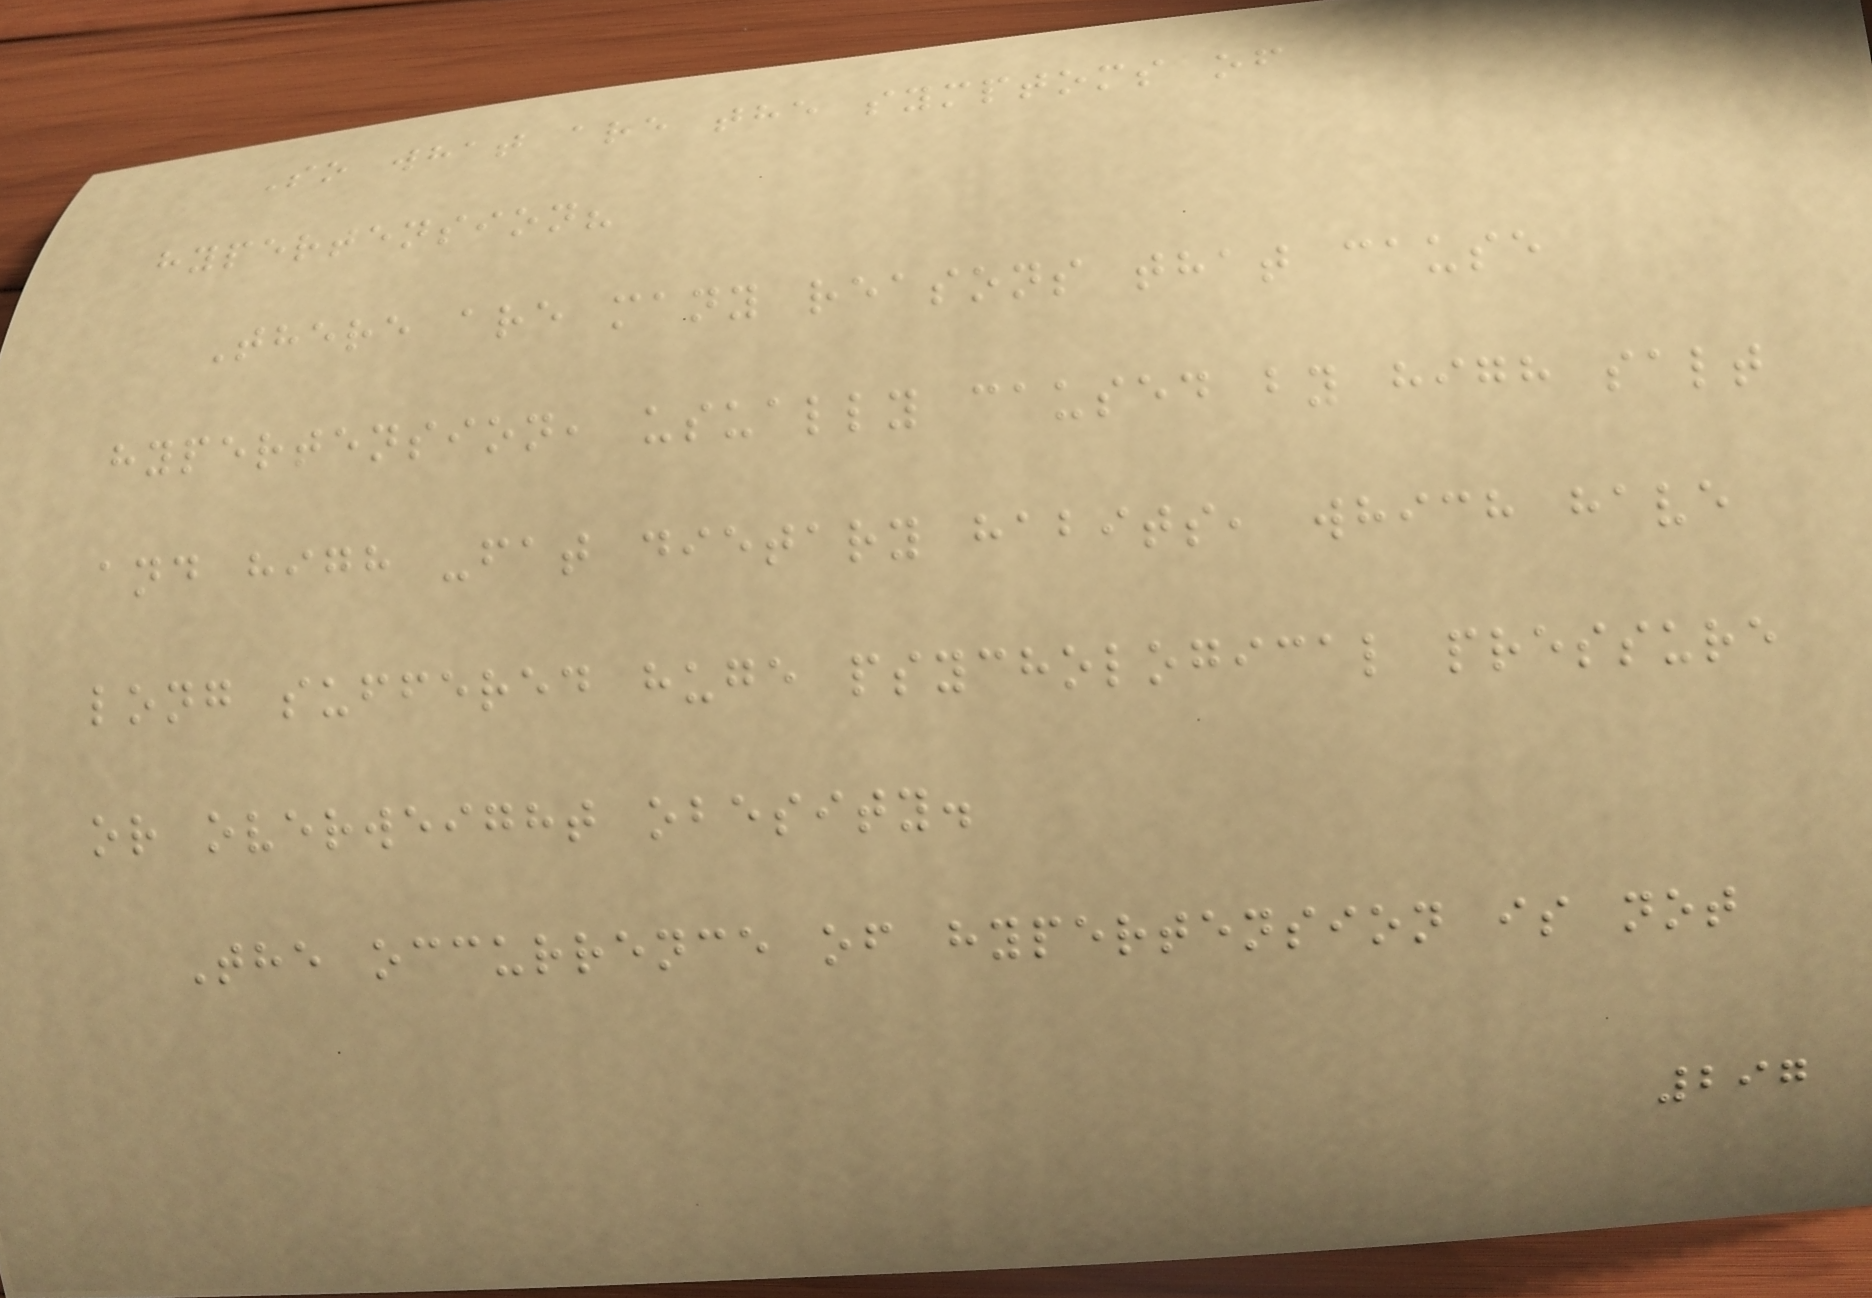So what are the symptoms of
hypertension?
There are many reasons that cause
hypertension, usually caused by high salt
and high -fat dietary habits, which have
long suffered huge psychological pressure
or overweight obesity.
The occurrence of hypertension is not
297
